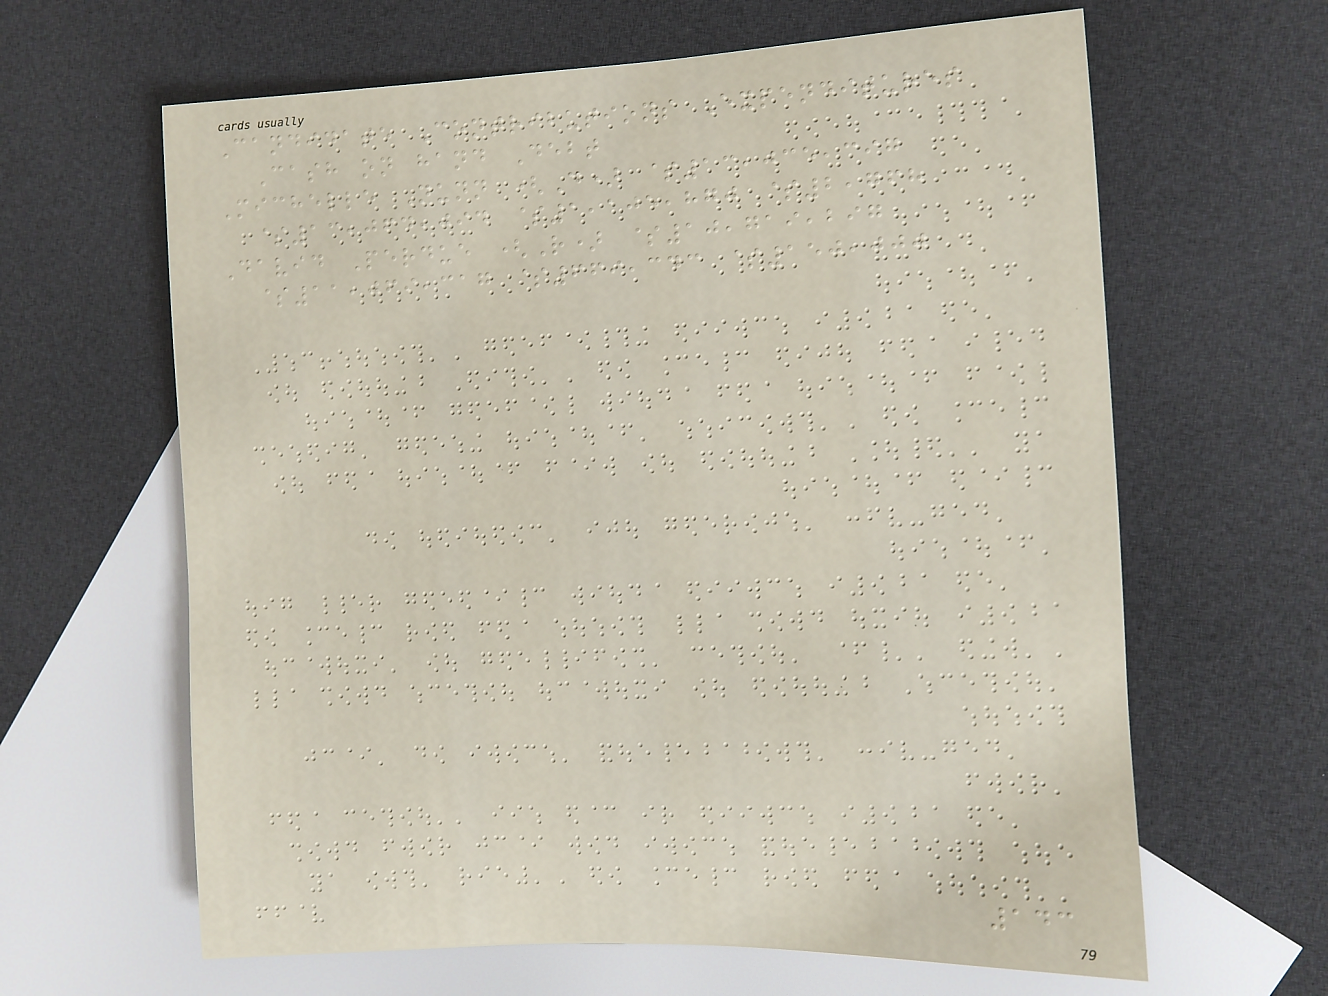Candidate Contributions Expenditures
Cash on hand Debt
Michelle Nunn (D) $13,035,397
$13,064,094 $1,105,870 $2,768
David Perdue (R) $10,719,297
$11,069,317 $669,343 $150,000
143
